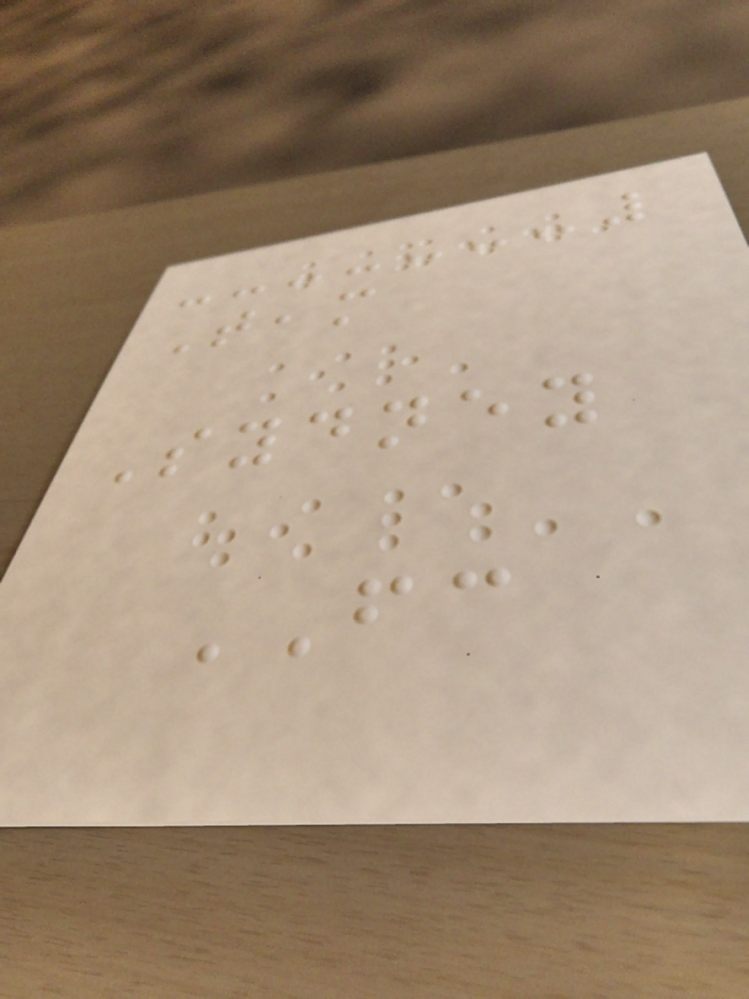Team
Sydney
FC
